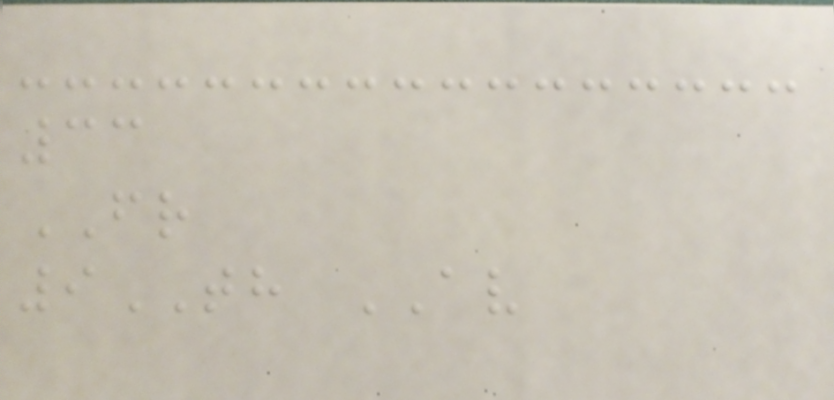33
FR
9TH AV
